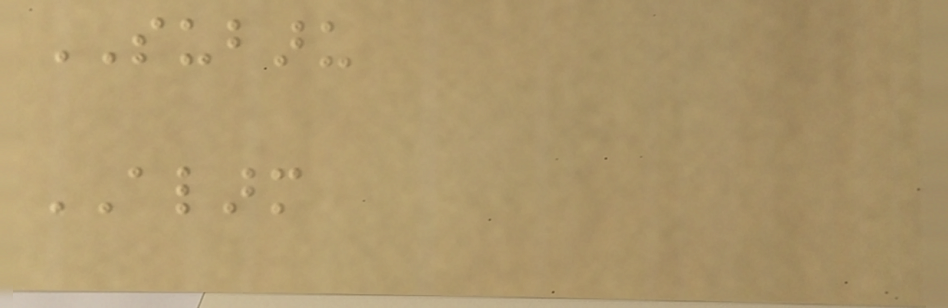SUBARU
ALARM
